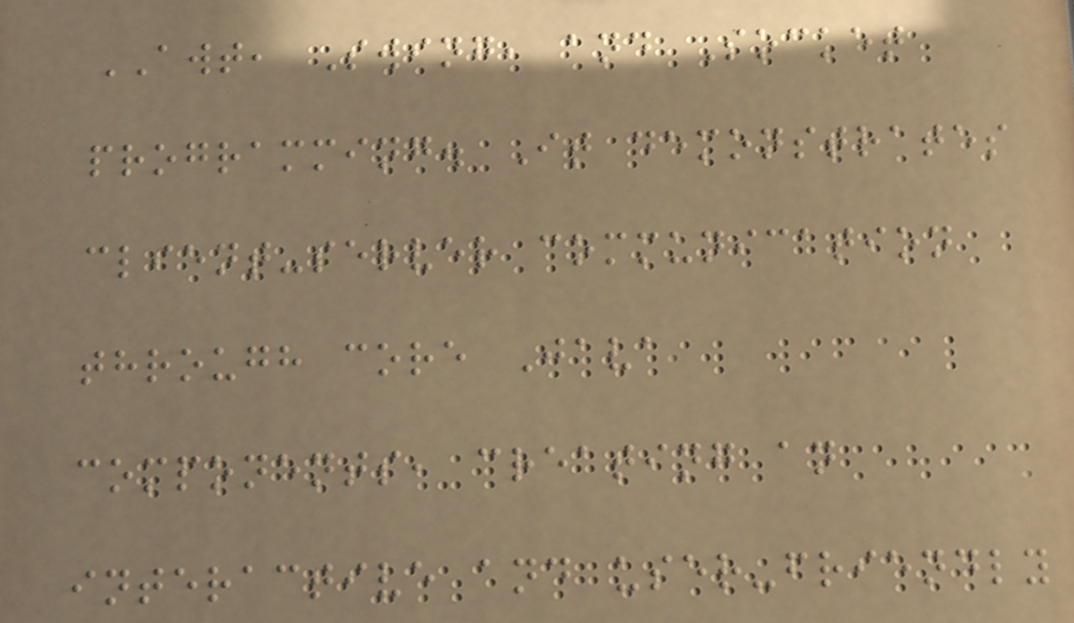AWT, Swing, and Socket
programming. It demonstrates
client-server communication
through core Java
components, creating an
interactive and user-friendly
